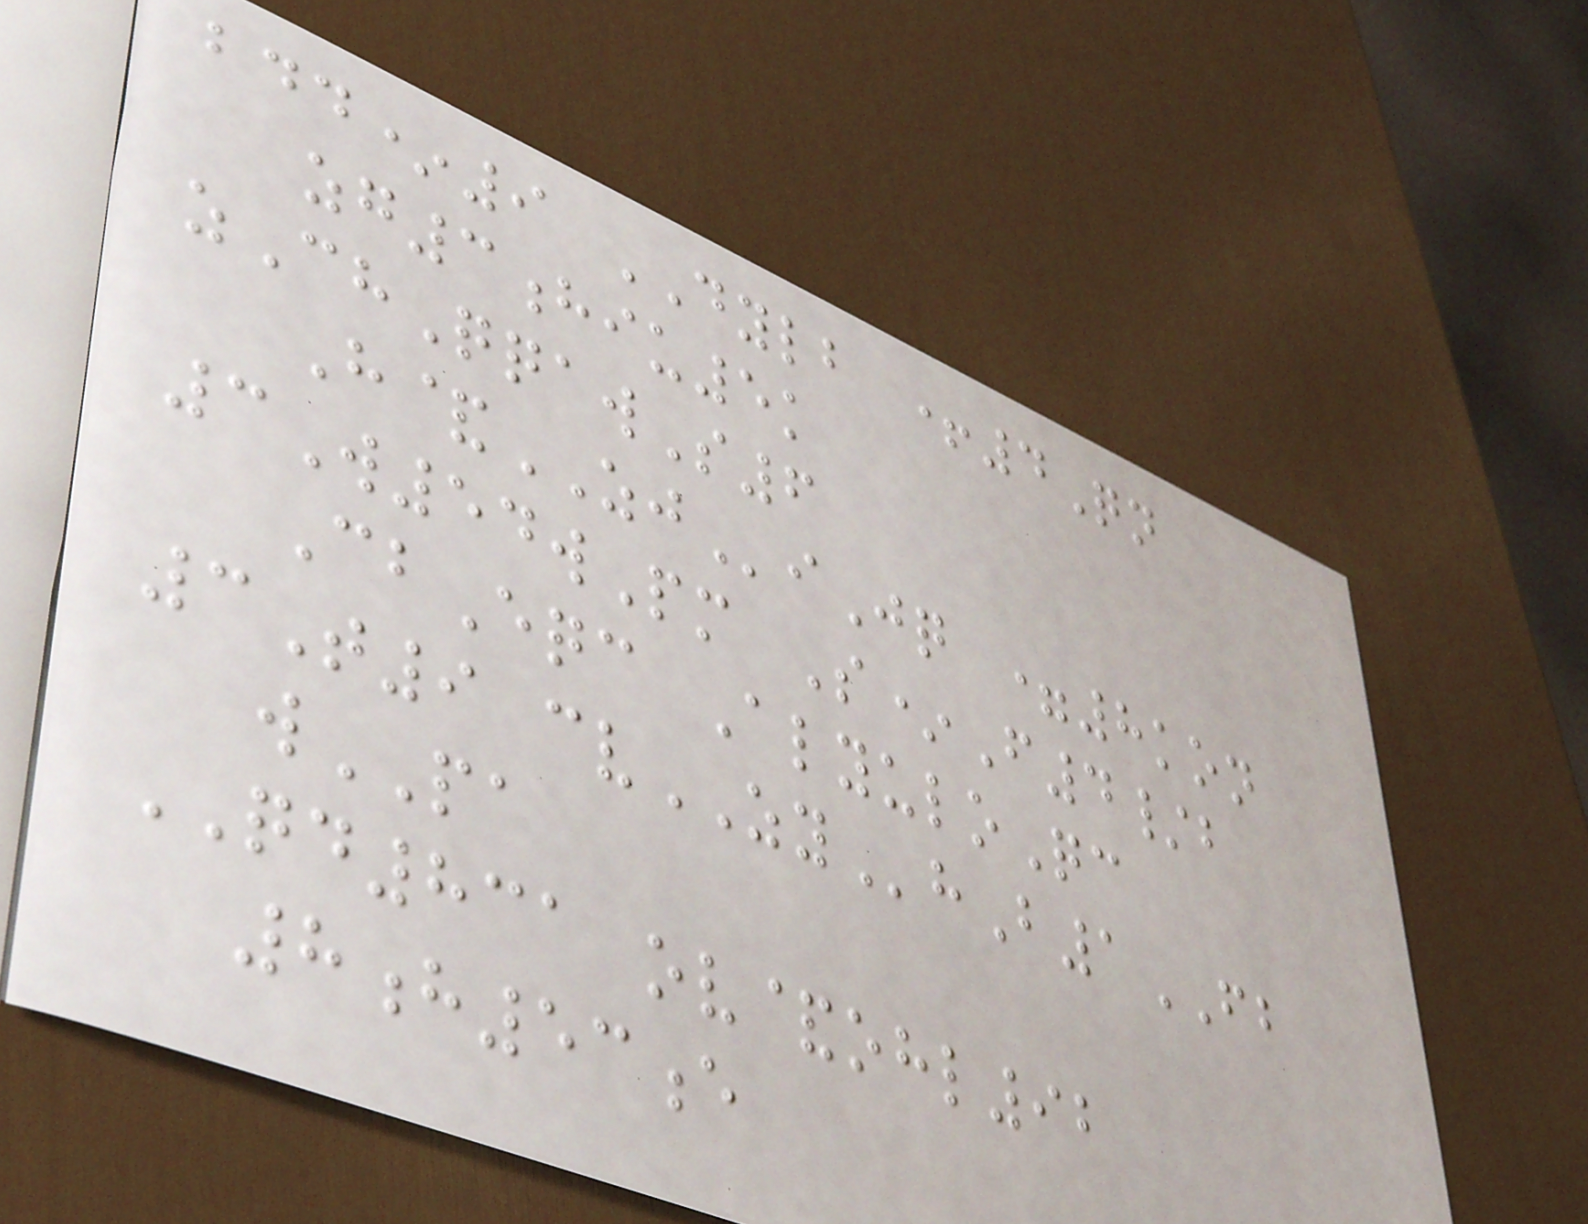bdd*9 DYLB +4Qn
zg3hiu5k
zChQqawS6
H&ZJiJq =8kon
3W54wPm S*F4/b
CbEqc AlyuloQc
3T9 cvZYhB1FB
wPA
QD831 ov&ohl92
8h53e
